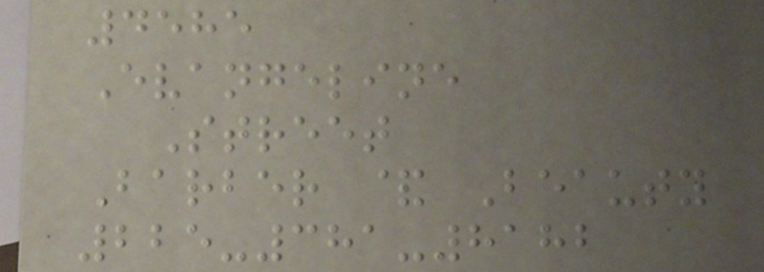4585
Evangeline
Street
Barber & Beauty
225-381-8182
